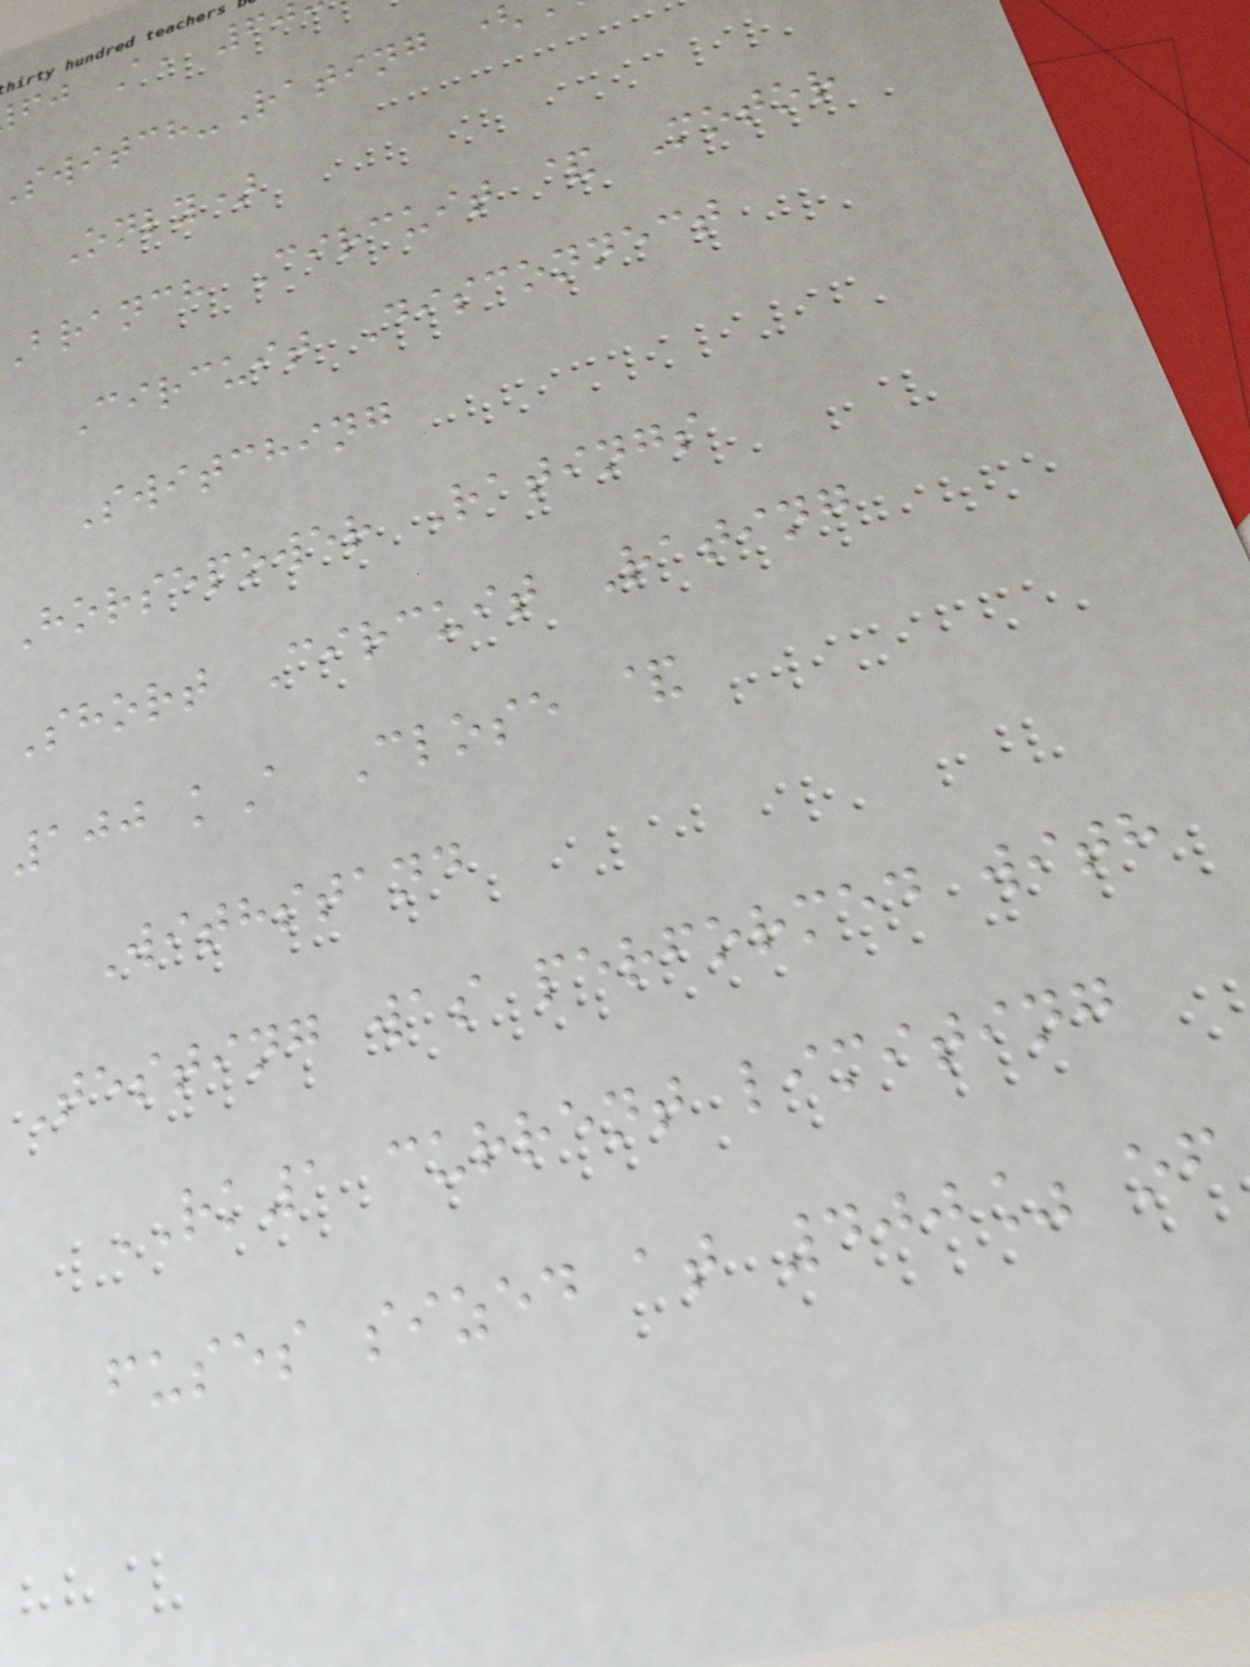fj A, 60
witch-Rating
Only)
branch Circuit & Motor
Circuit Disconnect
Switching
Horsepower Ratings
Short Circuit Rating
100 kA Close &
Withstand
Testing was performed with
RK1 current limiting
fuses sized at 400% of
